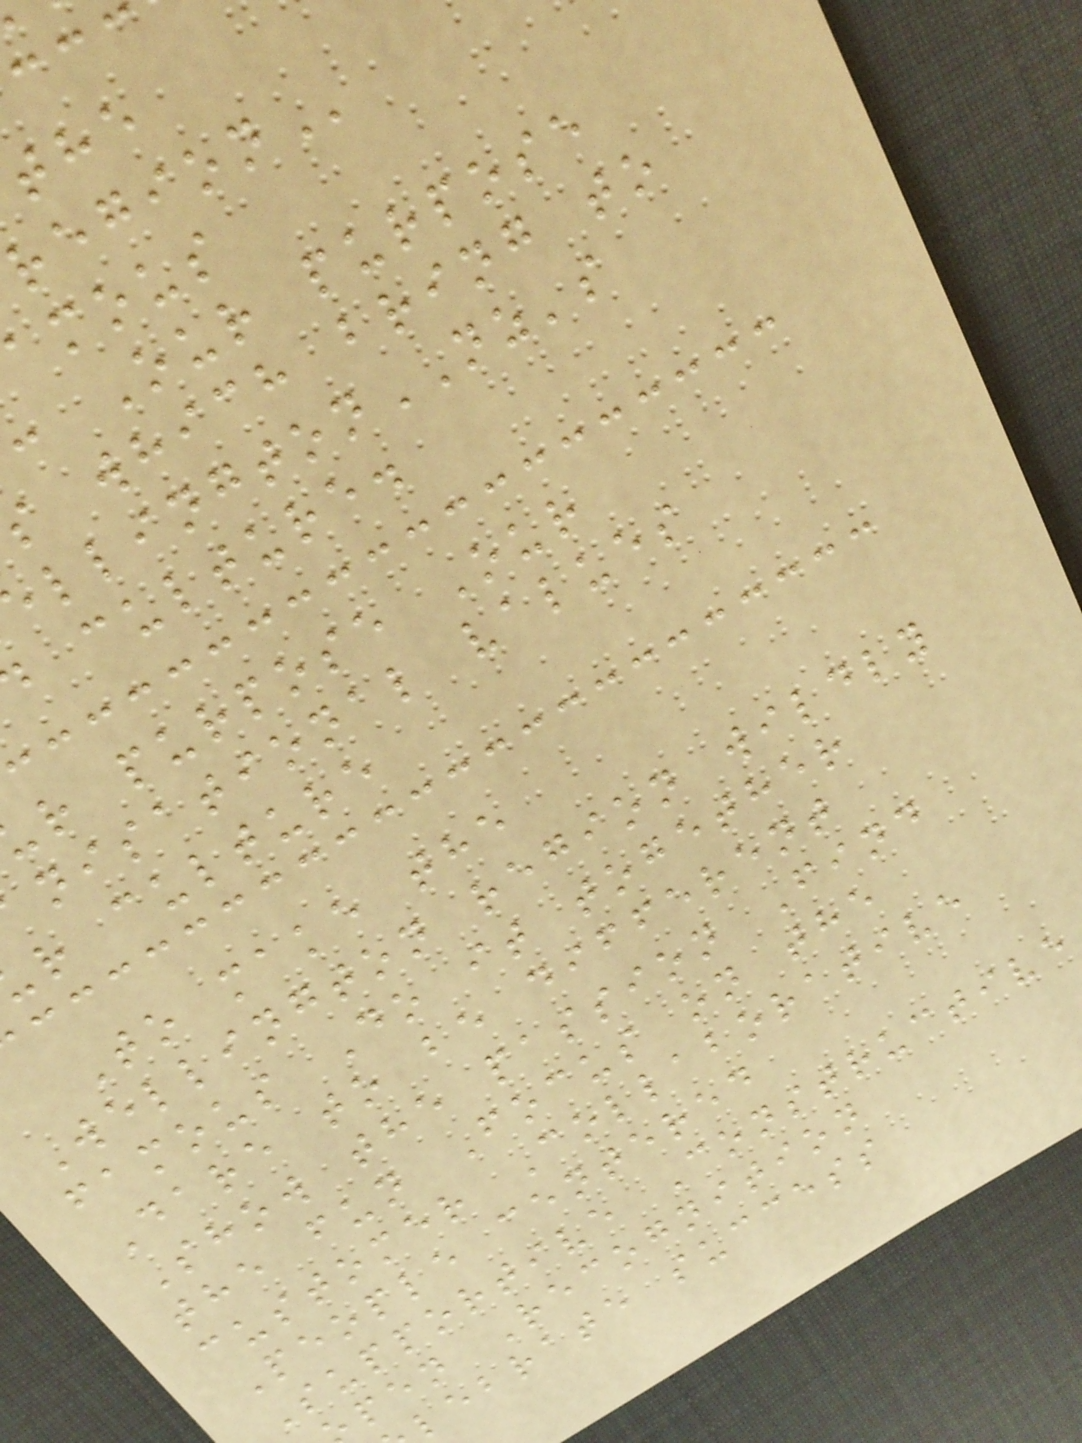amous
: Our purpose
which bring to
llingtonNZ's
culture.
r purpose Our
nisational values
r culture
To make the
Wellington region wildly
famous Do it together
Dare to be different
Show the passion Find
the fun Focus on the
customer Collaborative
People centered
Supportive Constructive
pen Recognition
lebrate success
